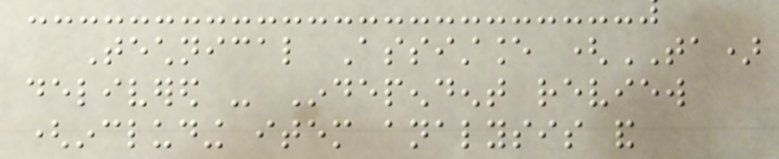Technical Assistance (TA)
delivered - Independent review
(including item analysis and
